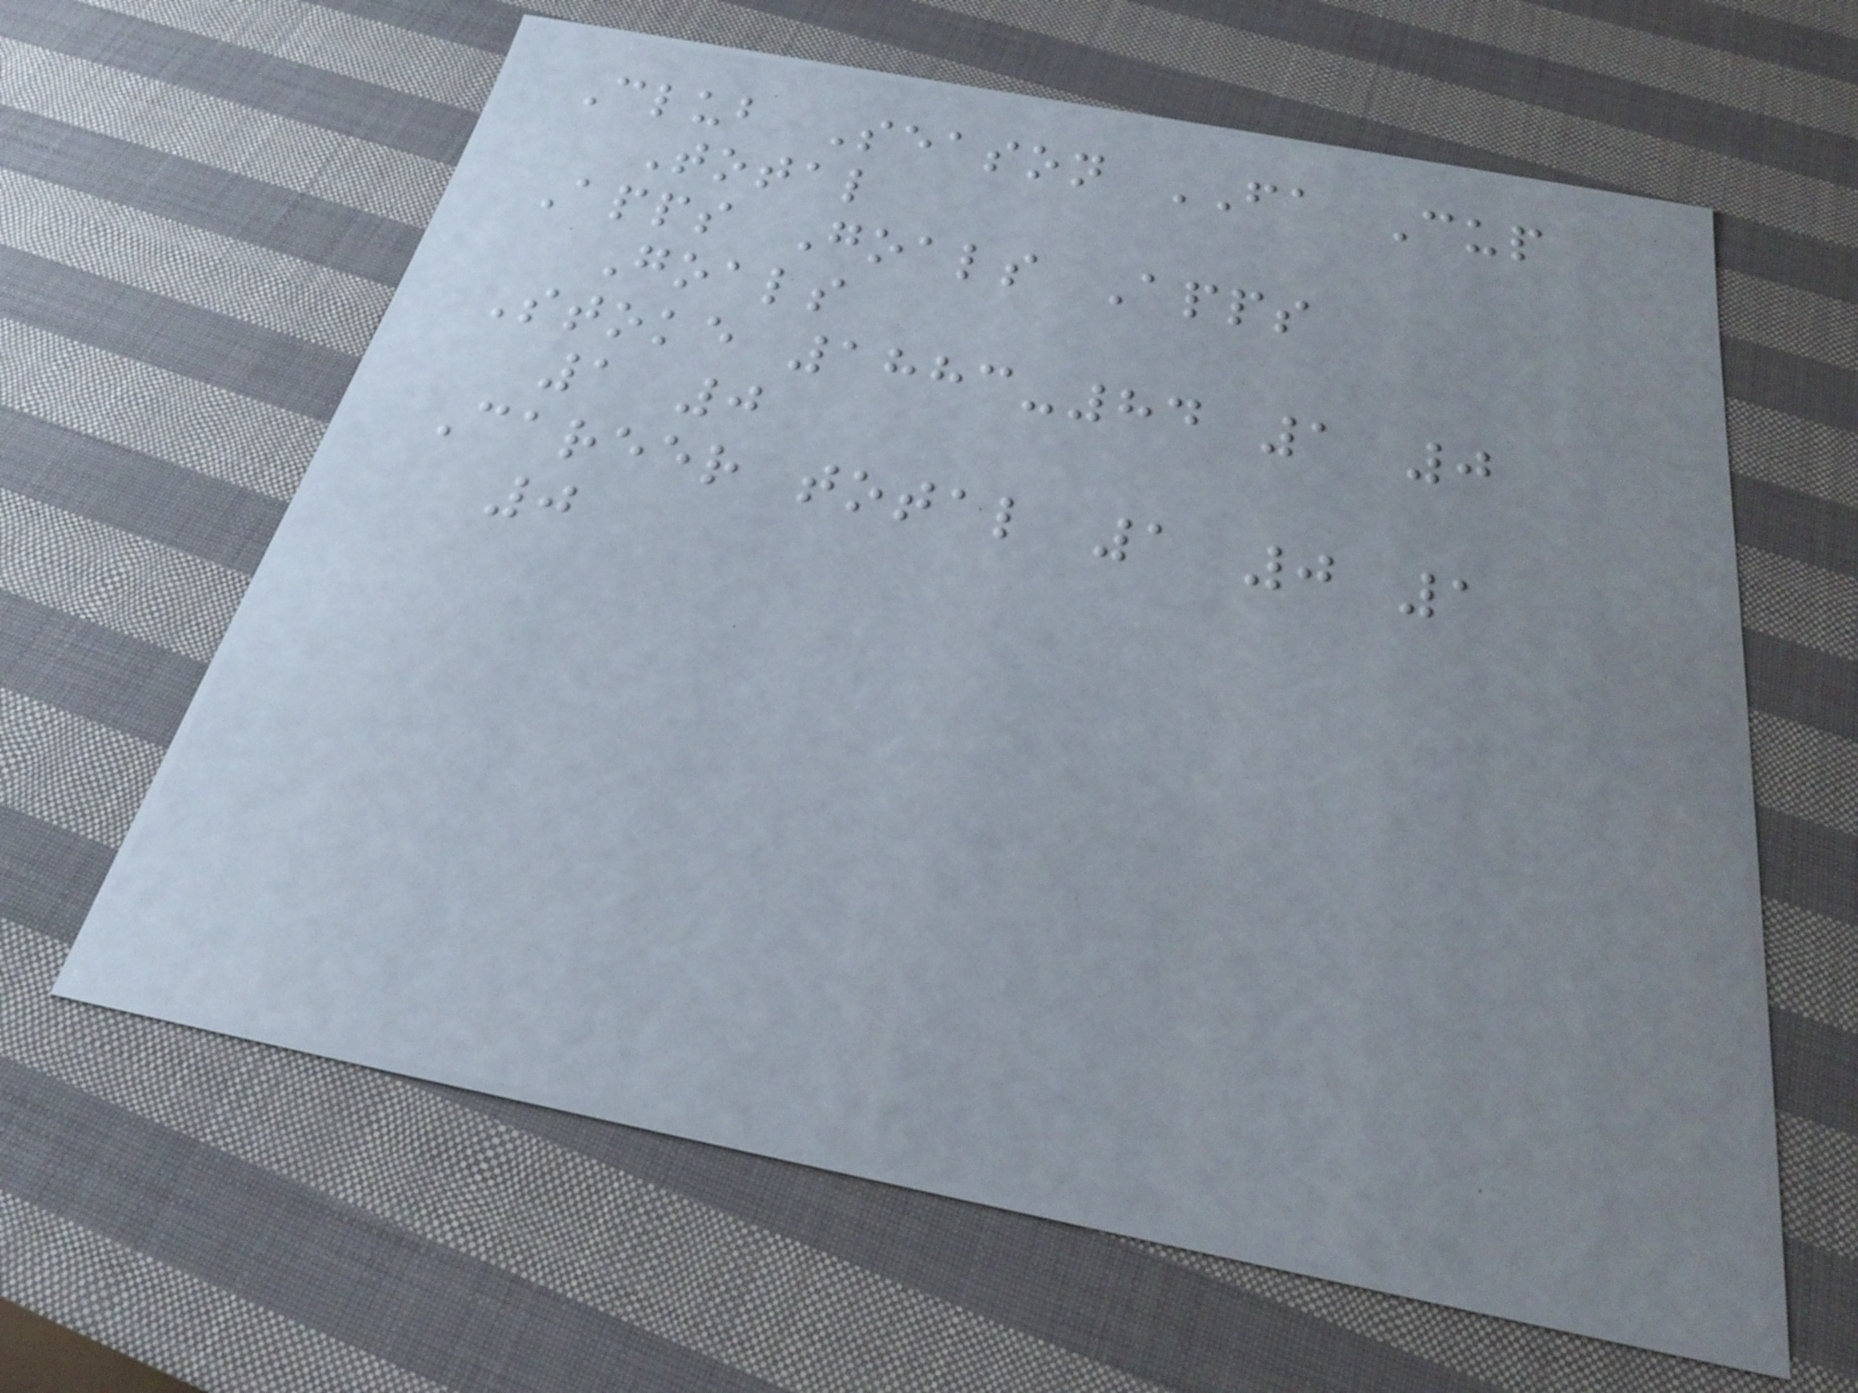Club Season FA Cup
Total
Apps Goals Apps
Goals
Stoke 1883-84 1 0
1 0
Career total 1 0 1
0
